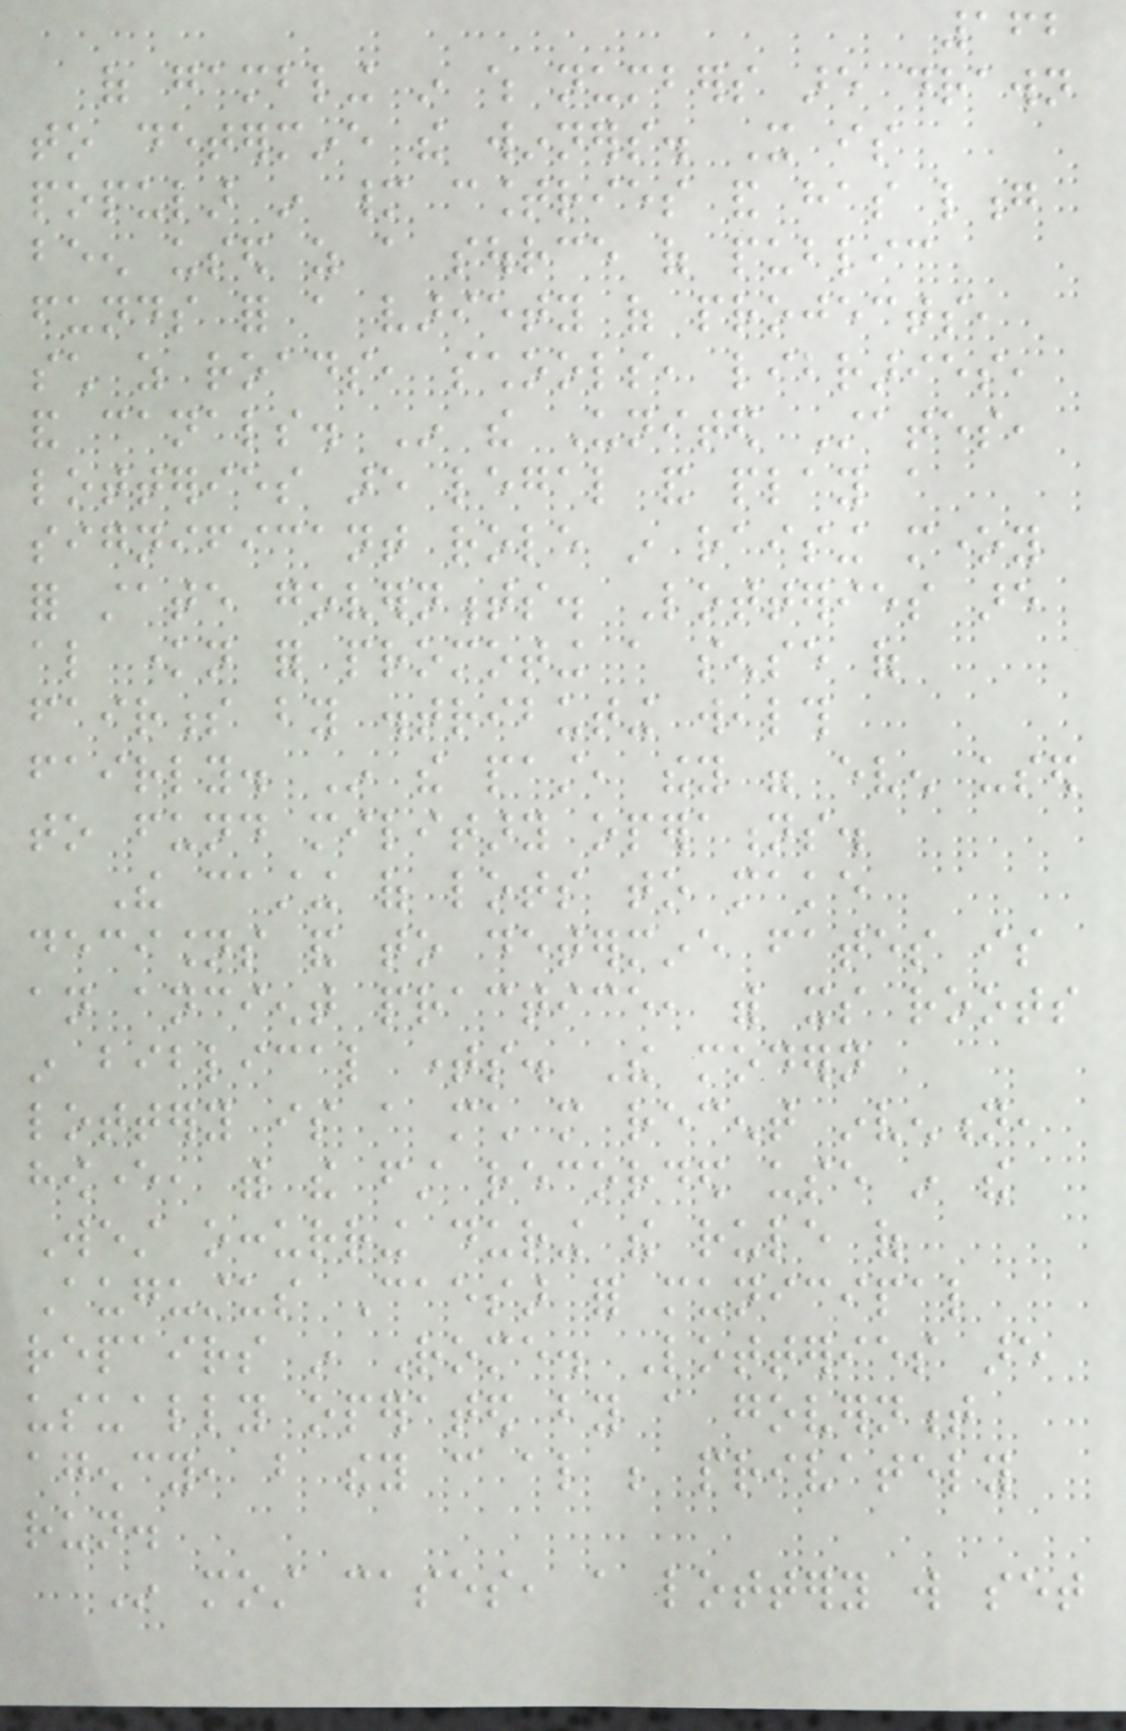162
of gambling in which numbers are drawn
to determine the winners. It is
popular in many countries and has long
been used as a source of public
funds for a variety of projects,
such as roads, schools, libraries,
and canals. In the United States,
lotteries are legal and play a
significant role in raising money
for state governments. Lotteries are
also known for promoting a sense of
fairness by distributing wealth
fairly. In the past, they were even used
to fund military operations.
The casting of lots to make
decisions and to determine fates is
an ancient practice, with its roots
in biblical times. The modern
lottery is a much more recent invention,
however, with the first recorded use in the
West occurring during the rule of
Augustus Caesar for municipal
repairs in Rome. Lotteries are
usually operated by a government
agency, but they can also be privately
run.
In most cases, a lottery will set
